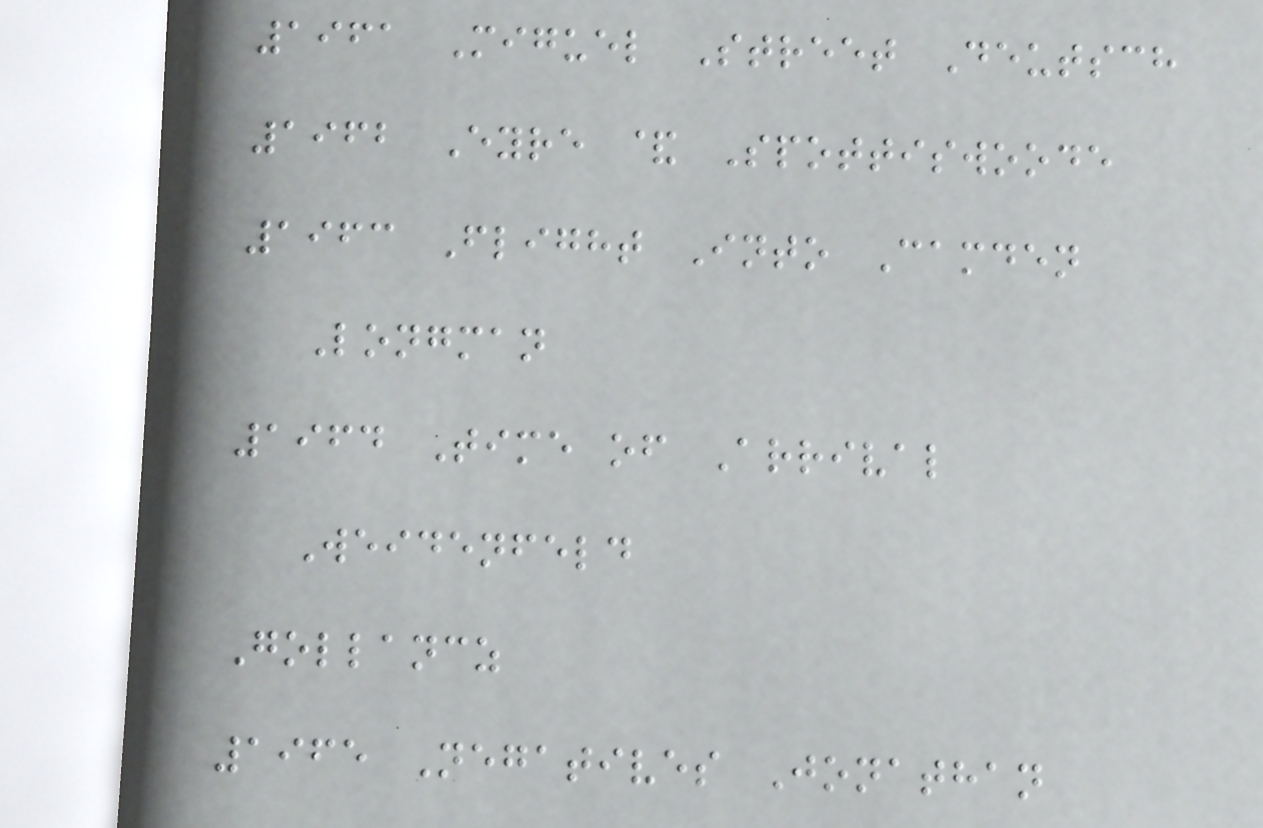1961 Miguel Street Deutsch
1962 Eyre & Spottiswoode
1963 Flight Into Camden
Longman
1964 Time of Arrival
Weidenfeld
Gollancz
1965 Negatives Jonathan
